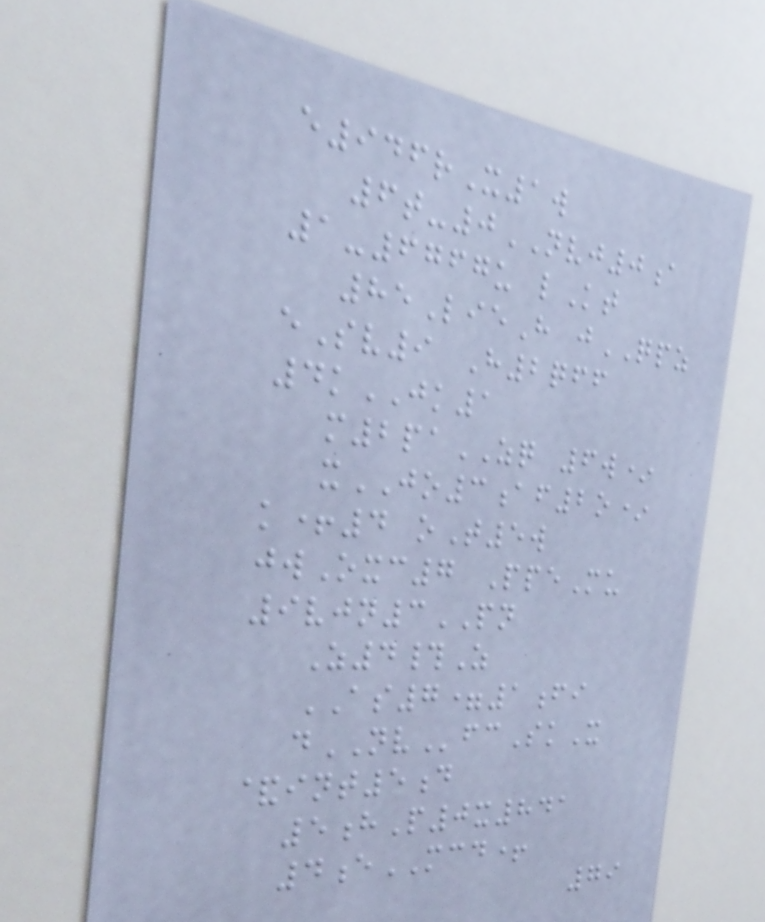e946rX1w
6t-0NVJ0a
1-6767u lKt
85LieH jQPZ
eSv9 H2qff
4kJK1
m2paZQ 6w*
xJO3af2o*
k+4 oT5w
jwOxc7 PpeMu
9vjn3PN
Z4#Z
AS7=1fi
dNVfcSkX
&int5d
5hP0x841
4eMCD+
79
